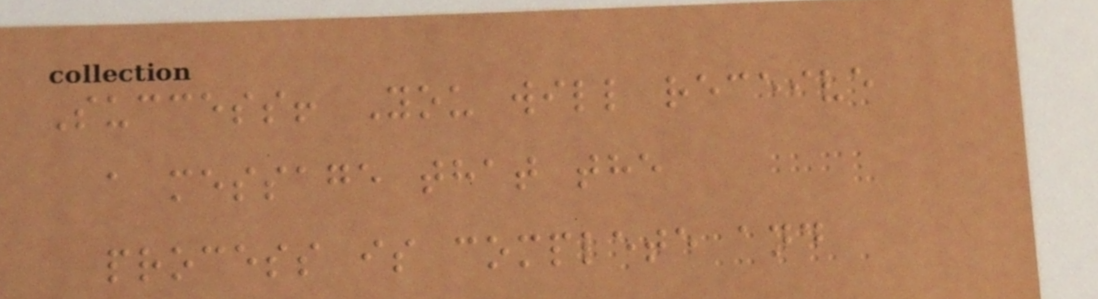Success! You will receive
a message that the
process is complete and
